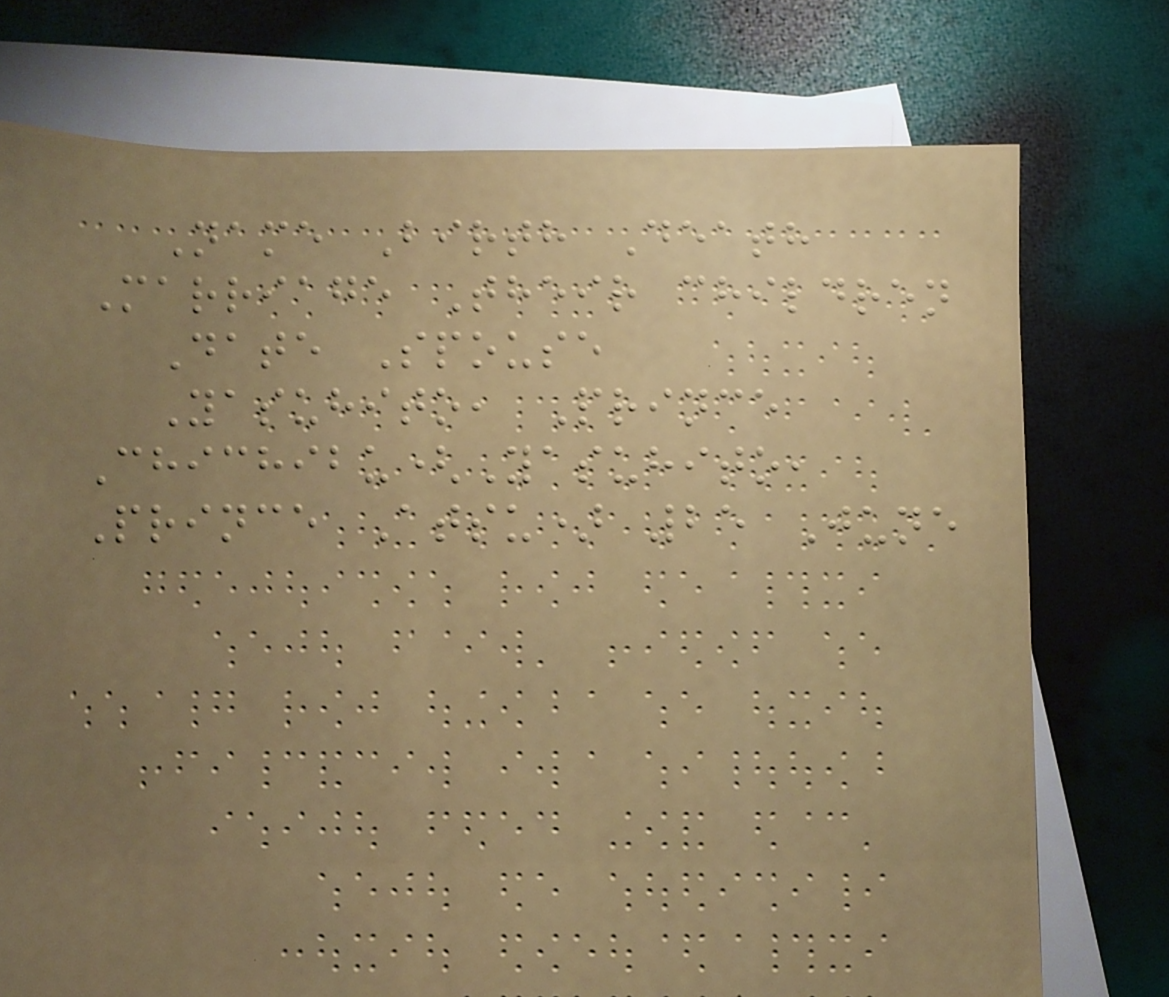Name Birth Death
Marriage Their children
Date Spouse
Yasuhito, Prince
Chichibu(Yasuhito,
Prince Atsu) 25 June
